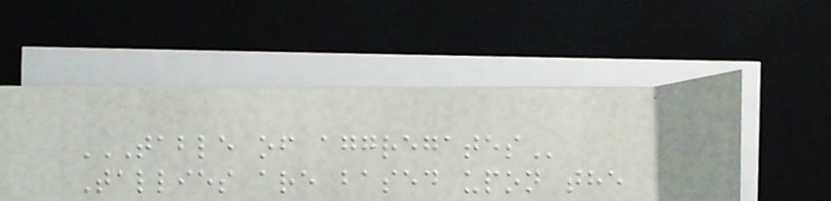TABLE OF AGGREGATES
Tallies are based upon the
